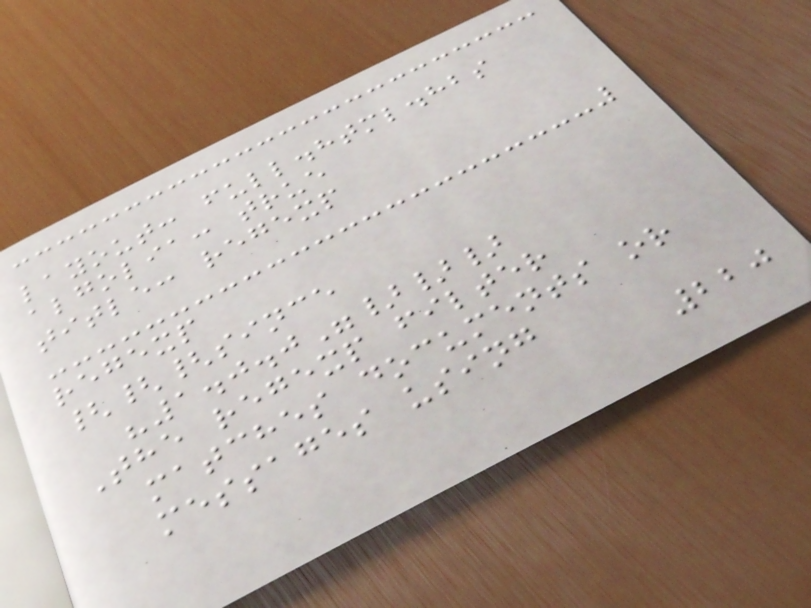layout: full.html.hbs
algolia: true
title: regexp
regexp
{{{since
"1.0.0"}}}
The regexp filter
matches documents or
messages using
220
